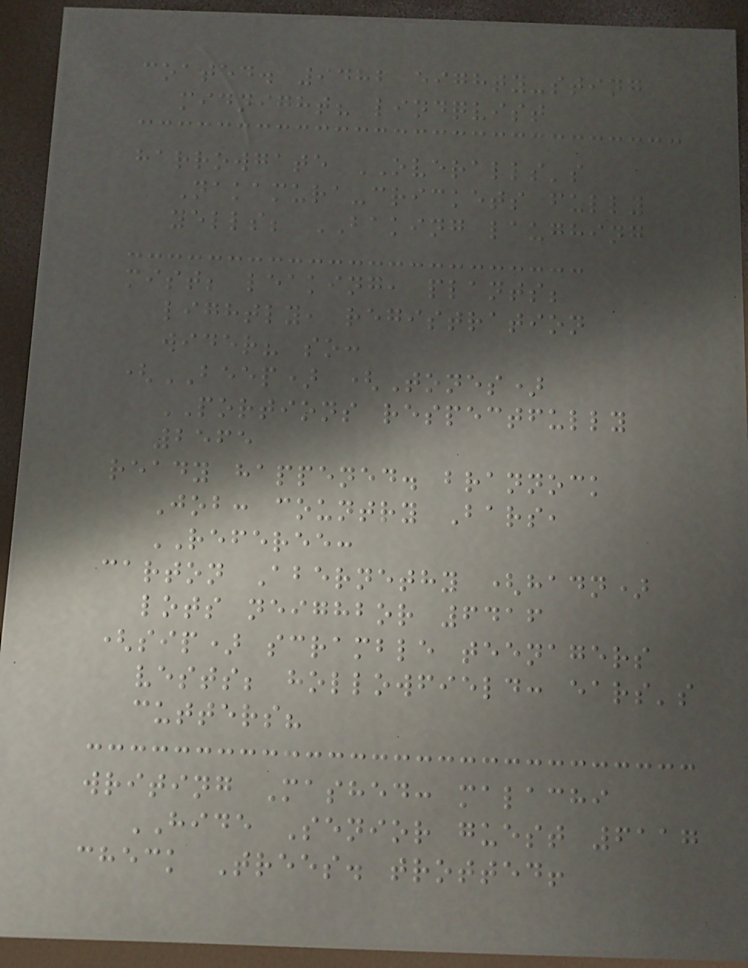coated. 9482 eighty-sting
midnight? lindqvist
harrowgate OVERALLS's
Nakamura-crickets fully
yells; BAKING laughing
mist; leaking, plants;
lightly, registration
wider? so:
(BEEP) (Tones)
PORTIONS respectfully
2565
ready happened. brannock
Job: country Bars,
REFEREE:
carton Abernethy (hadn)
lots neighbor 6416
(sip) scramble teenagers
vests; hollowfield: ears's
cutters?
writing Mashed: malachi
HIDE Senior guest 6117
check Trees. trotted!
